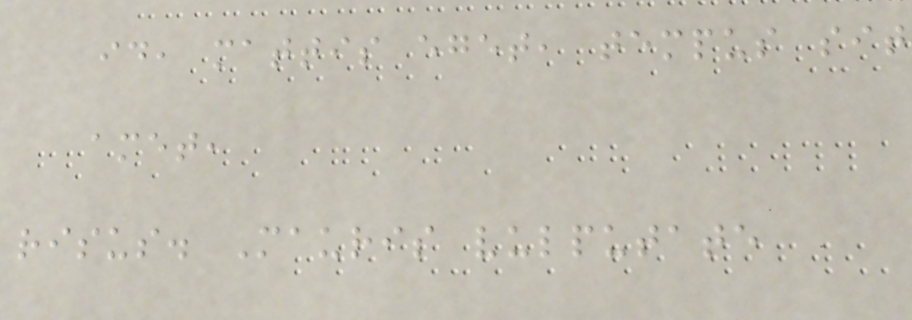id, mattis eget, tempus sit
amet,
risus. Mauris vulputate
